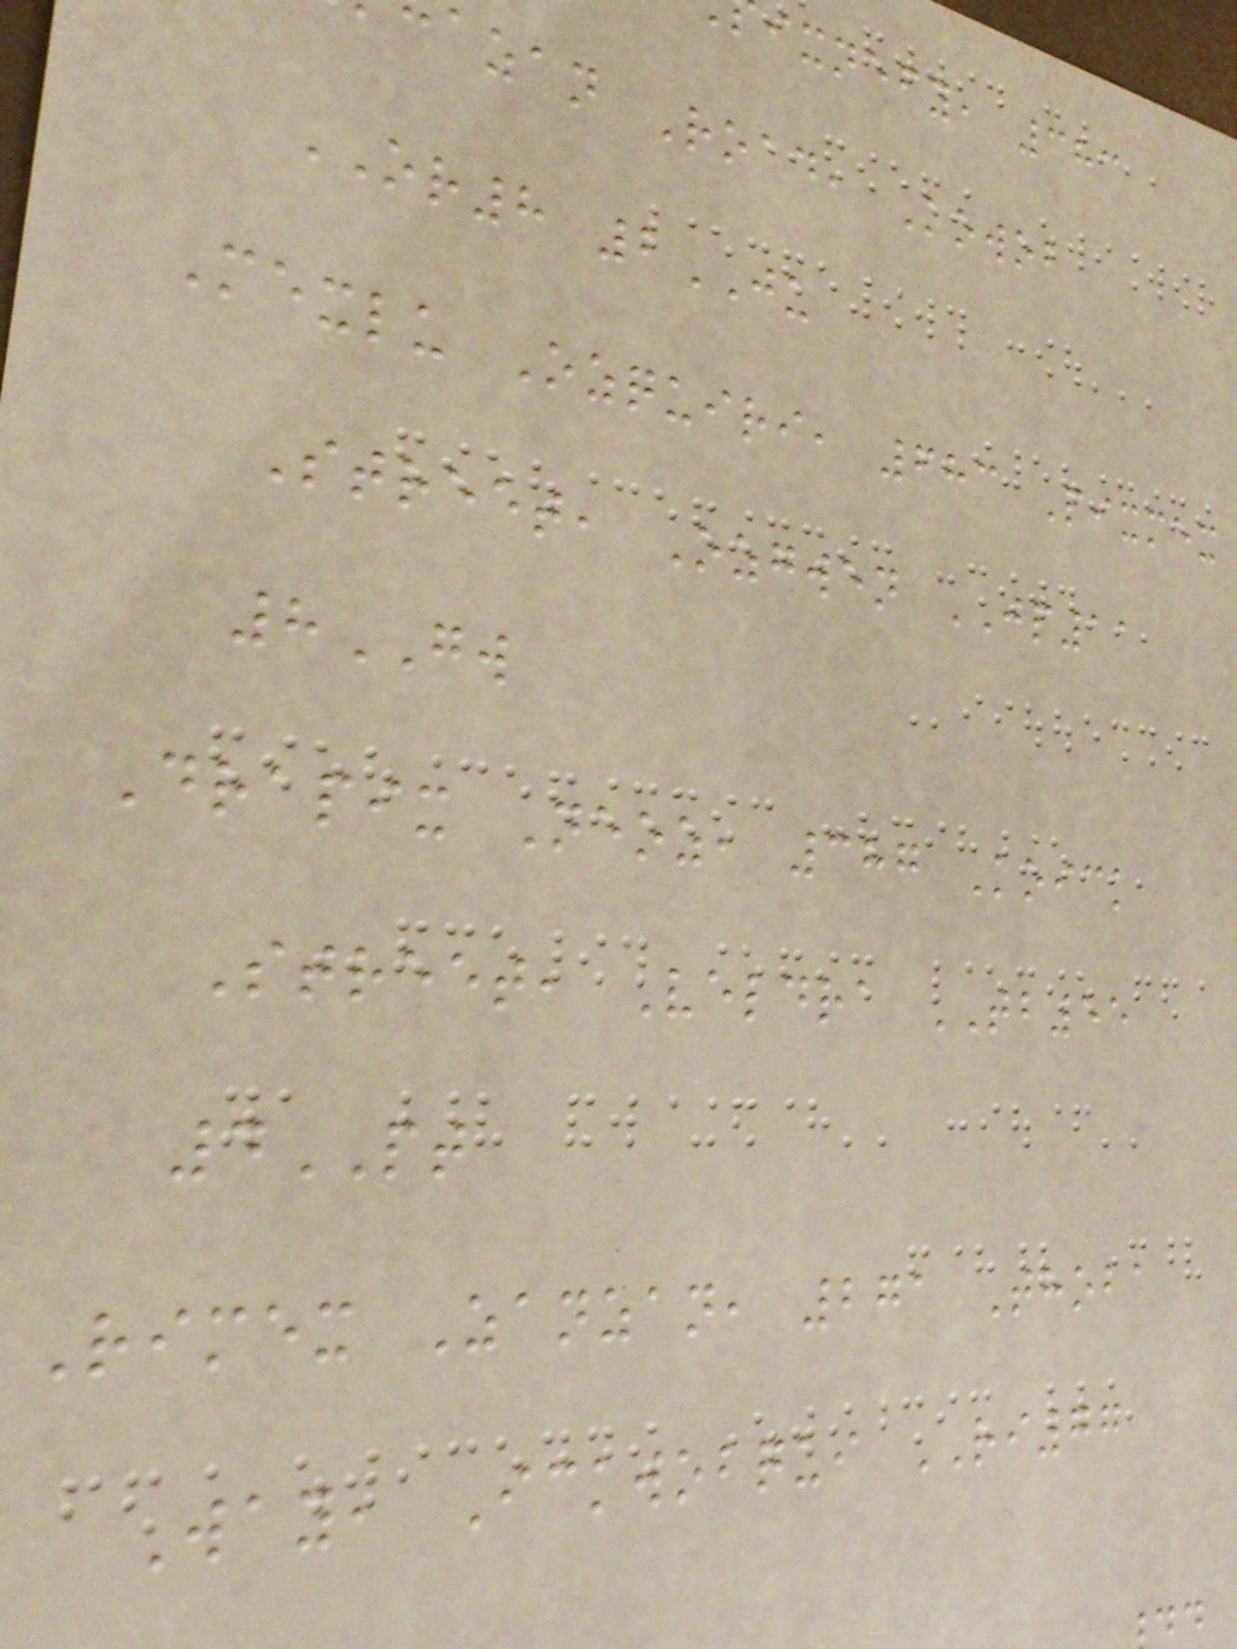ixnefy, 383
azan Road, Kowob
OR8 2JU
Mexlu Ozquiri, 683 Pixmex
Street, Ozgwen JP11
8GW
Drapix Neoz, 387 Koick
Street, Veldra TB55
4PT
Rimex Zanzan, 271 Thoba
Way, Ickwobqui RI77
